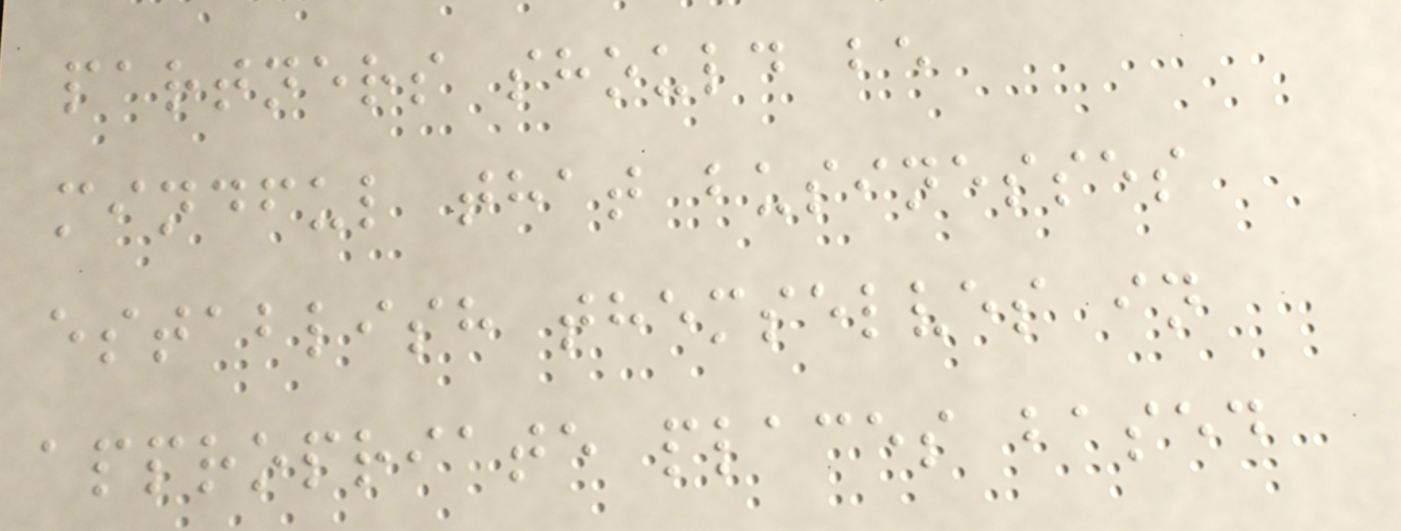partners should be
mindful that businesses
establish themselves in
appropriate places based
